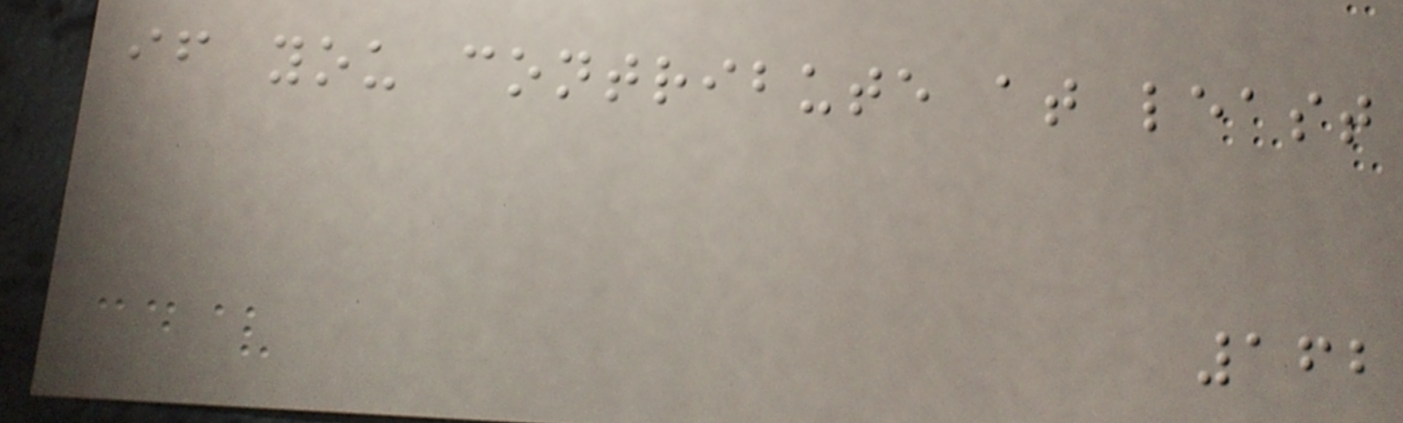if you contribute at least
162
